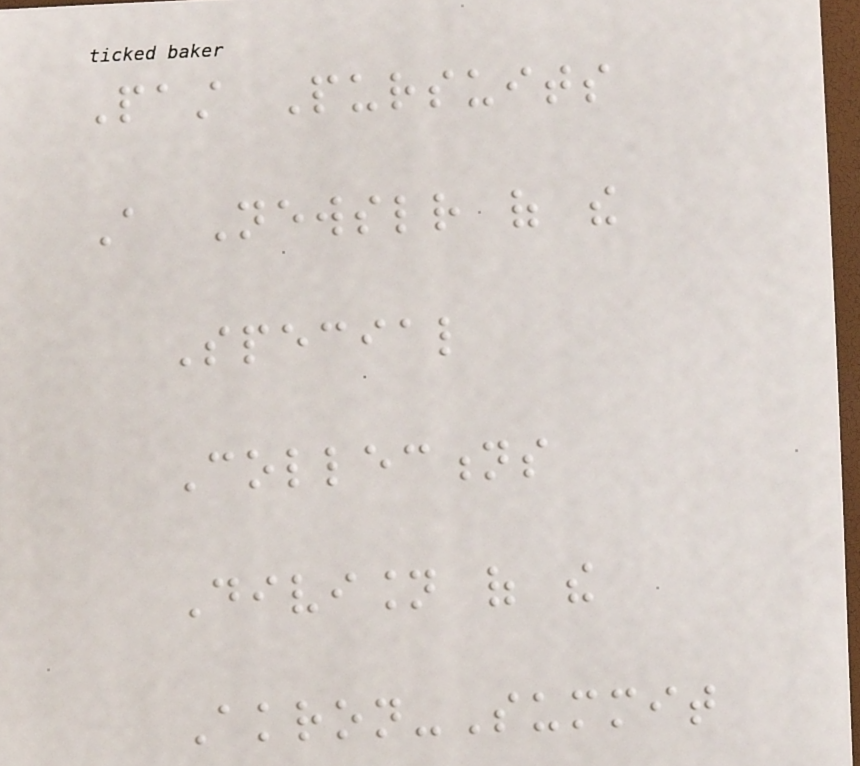Past Pursuits
A Newsletter of the
Special
Collections
Division of the
Akron-Summit
